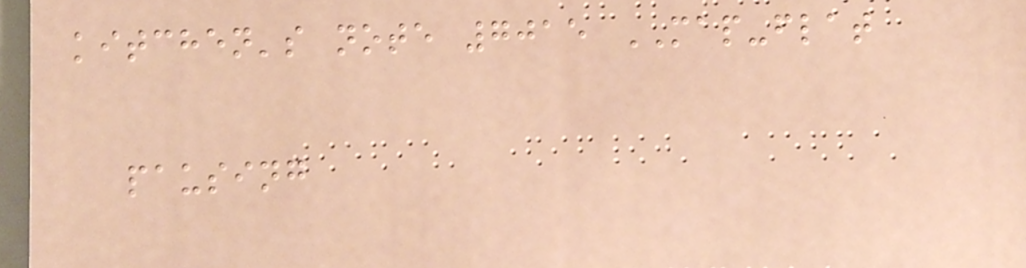kitchen's note 7015 MAP-flat
pausing
